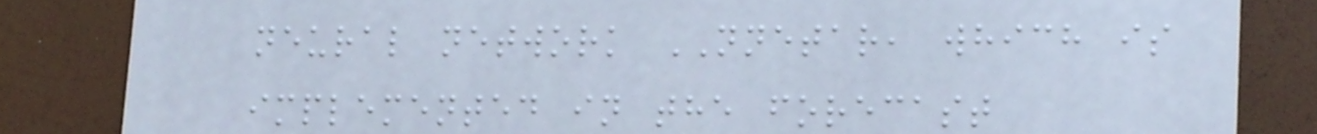neural network NNETAR, which is
implemented in the forecast
